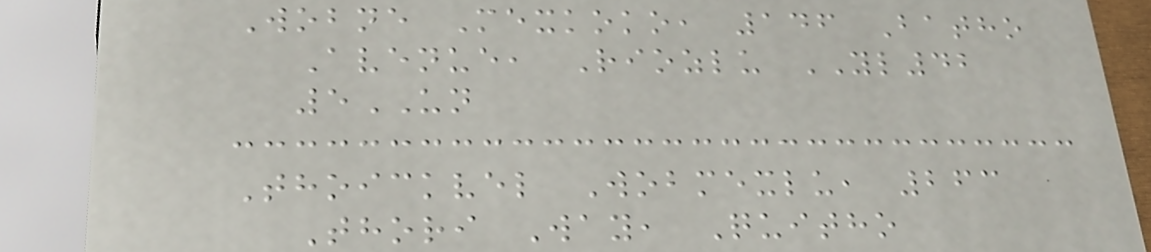Wobne Mexkoko, 146 Batho
Avenue, Riozlu YL42
5UN
Thoickvel Wobmexlu, 263
Thori Way, Quitho
